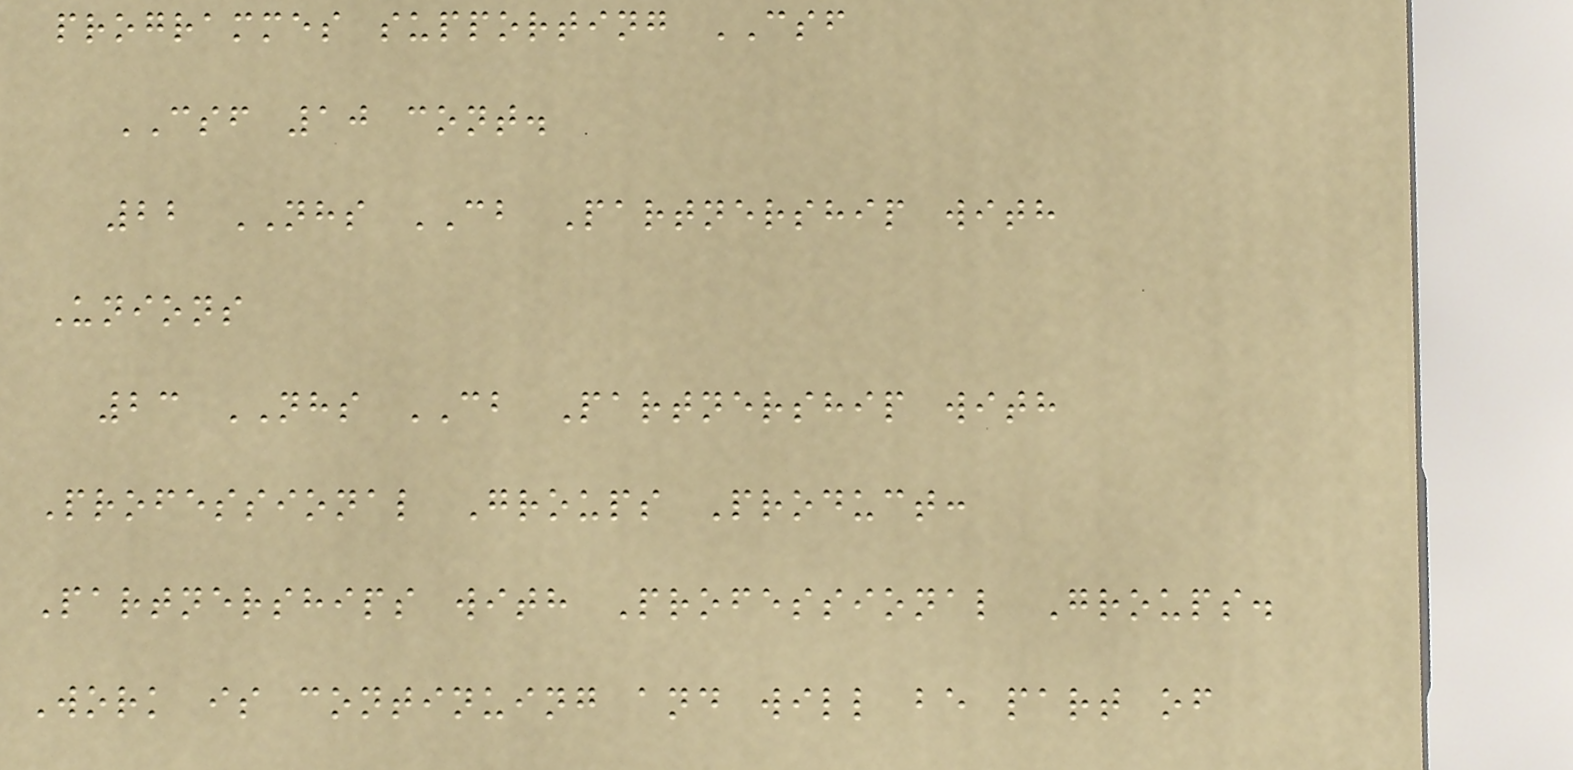programmes supporting CSF
CSF 10 cont.
22 NHS CB Partnership with
Unions
23 NHS CB Partnership with
Professional Groups Product:
Partnerships with Professional Groups.
Work is continuing and will be part of
